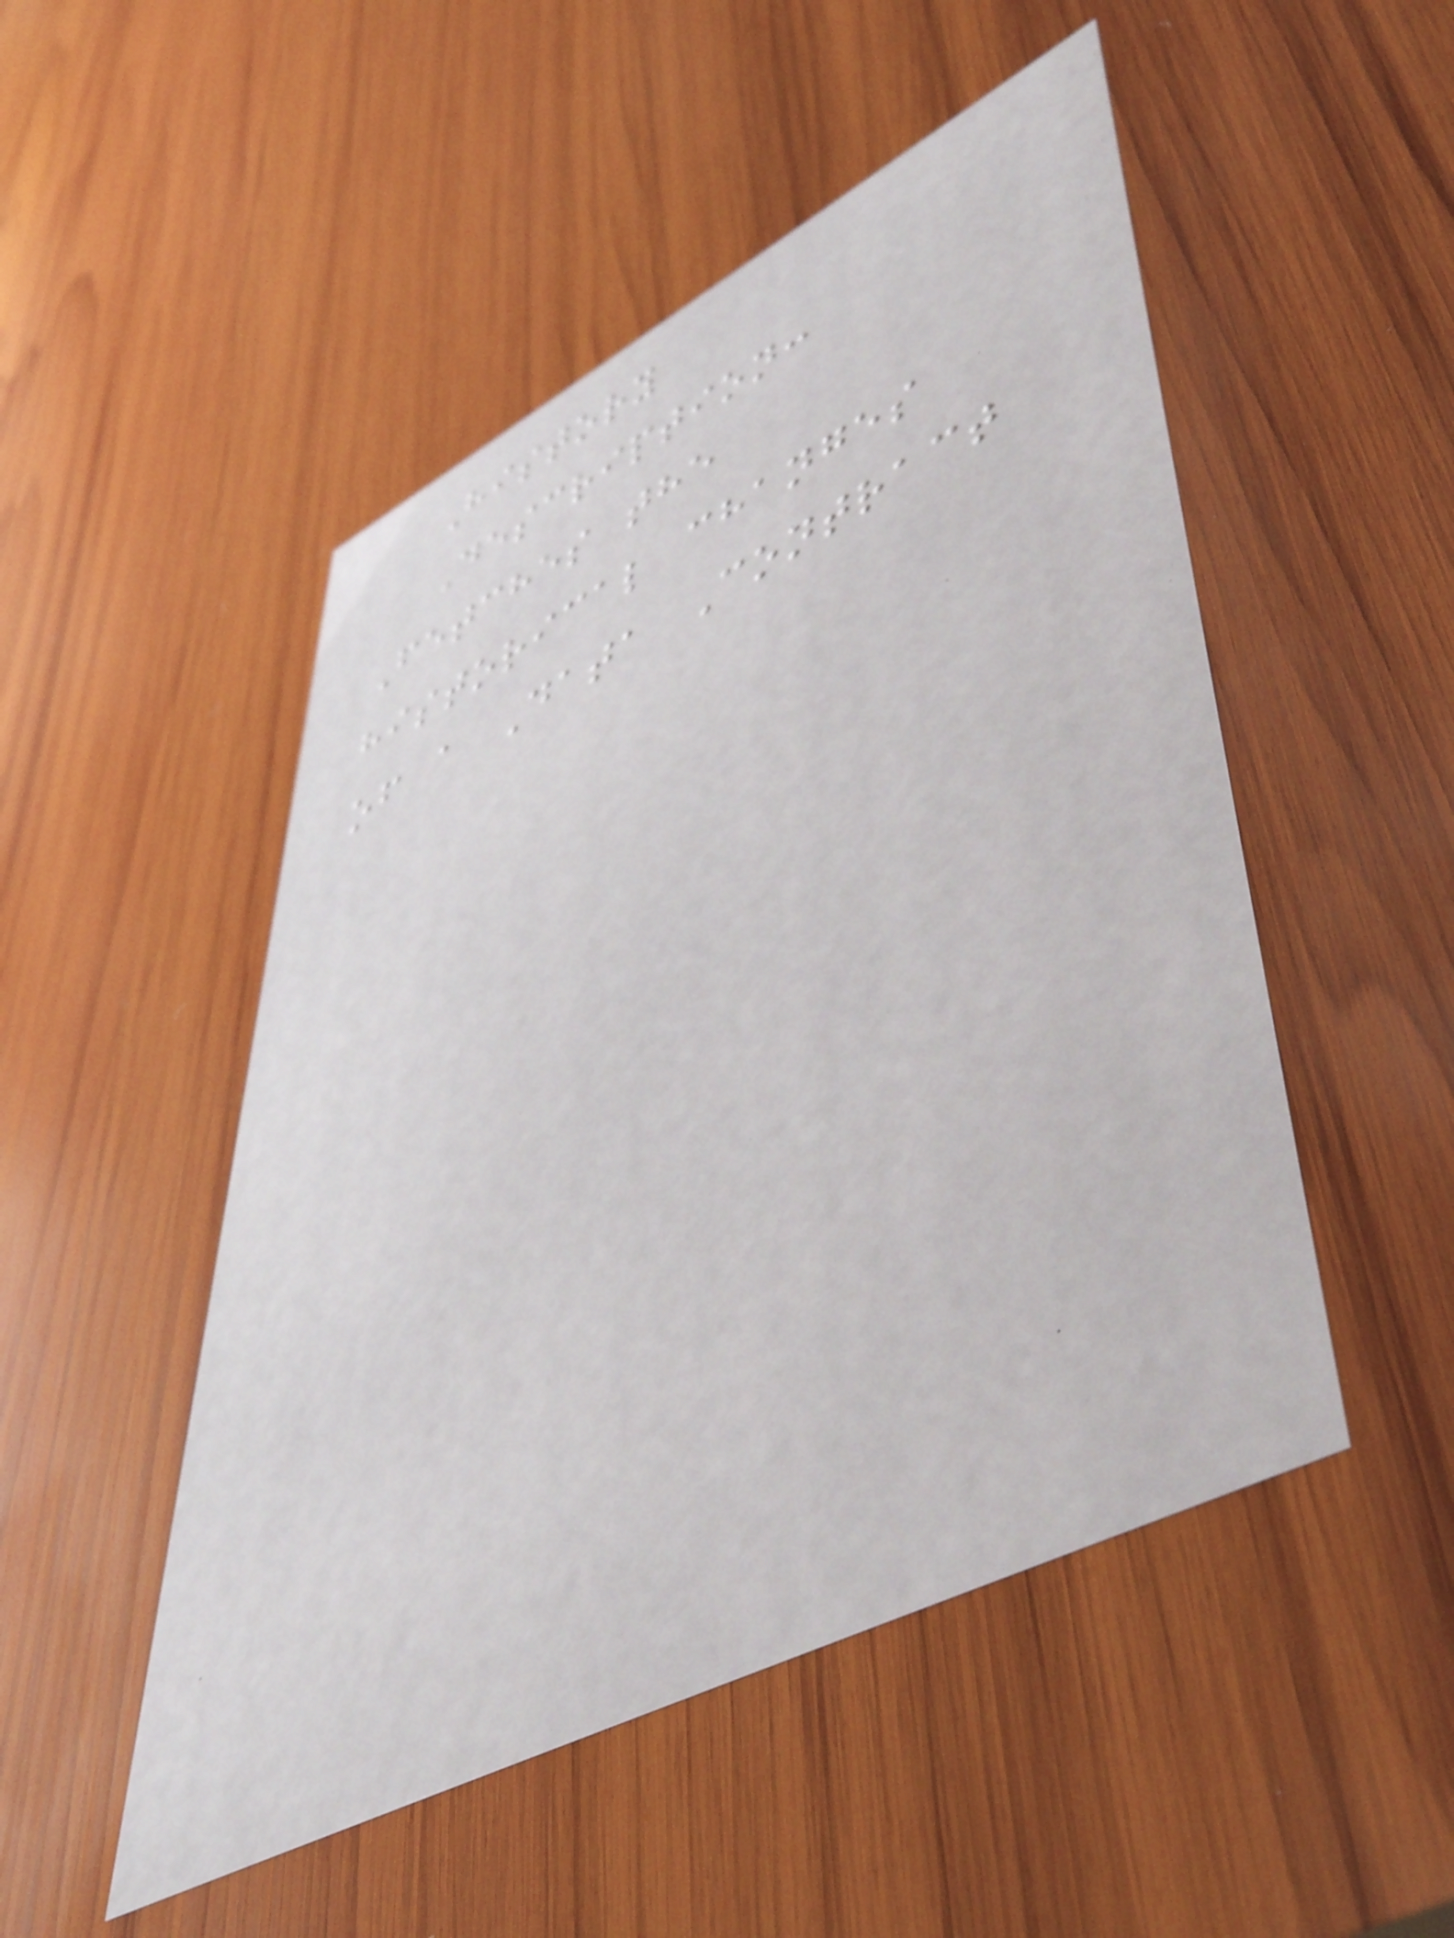History
Description:
Fetches the
historical changes
of a Data Contract
